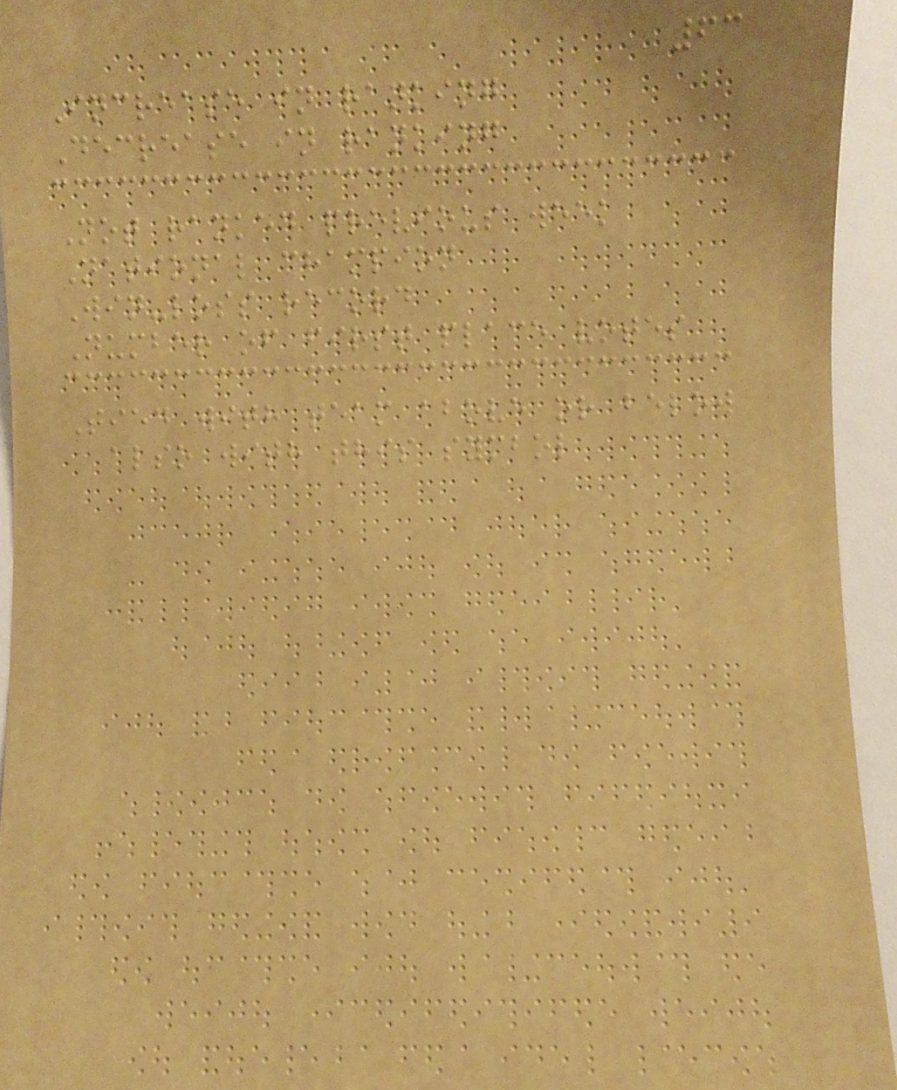63
Increase in ranking
Decrease in ranking
Not ranked previous week
National champion
Win-loss record
Number of first place votes
Tied with team above or below
also with this symbol
